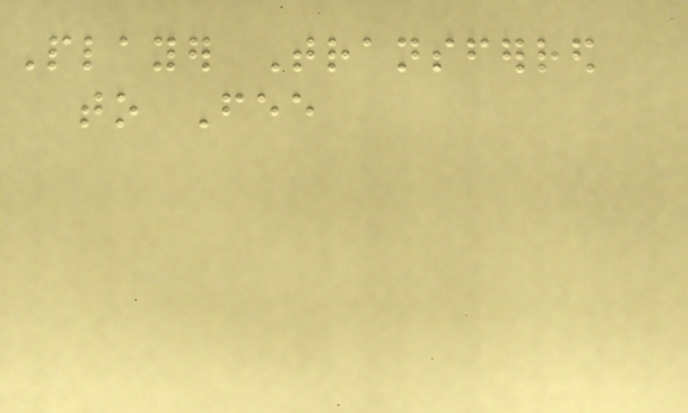Player Transferred
to Fee
